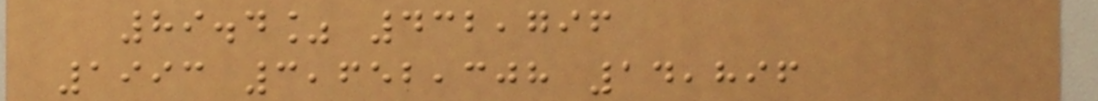89.4% 432,796
1993 3,652,308 14,896
